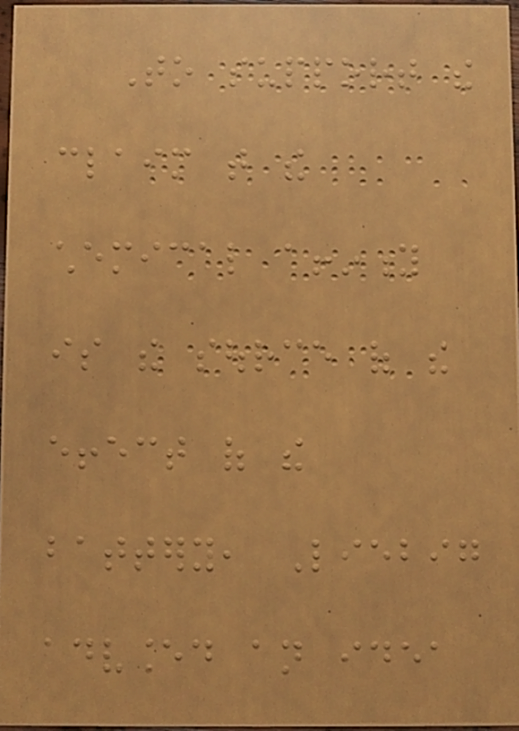To support the
claim that the
chemical affinity
is the source of the
effect of the
battery, Liebig
advanced an idea
